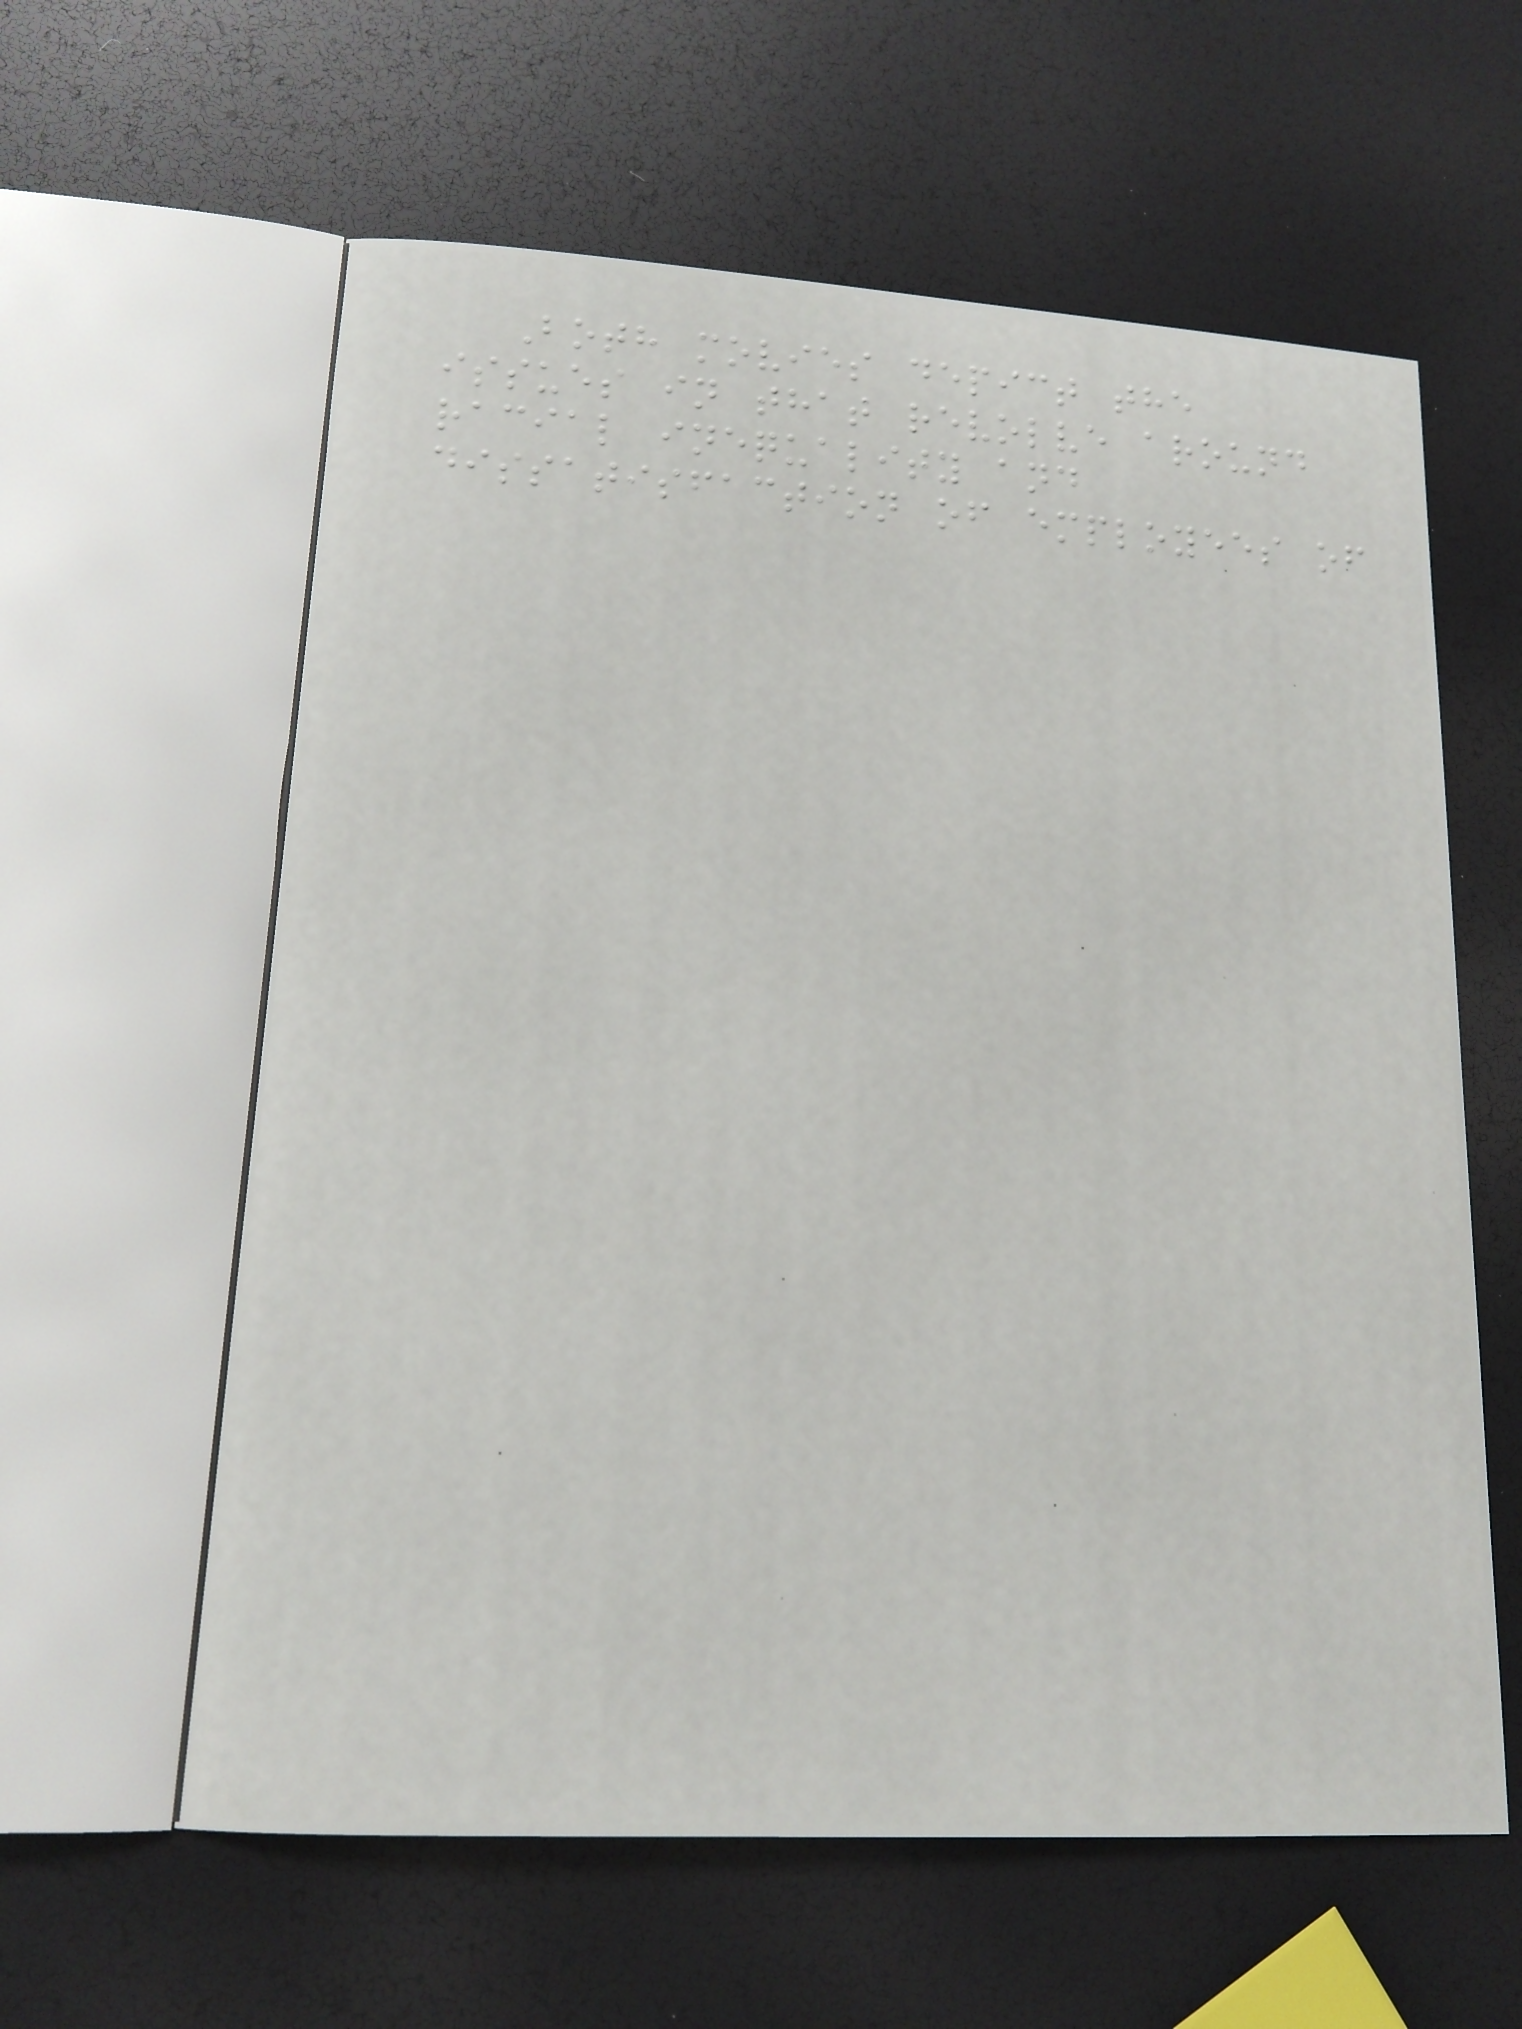Both movies depict the
issues in that revolve around
racial inequality and
dissatisfaction of employees of
